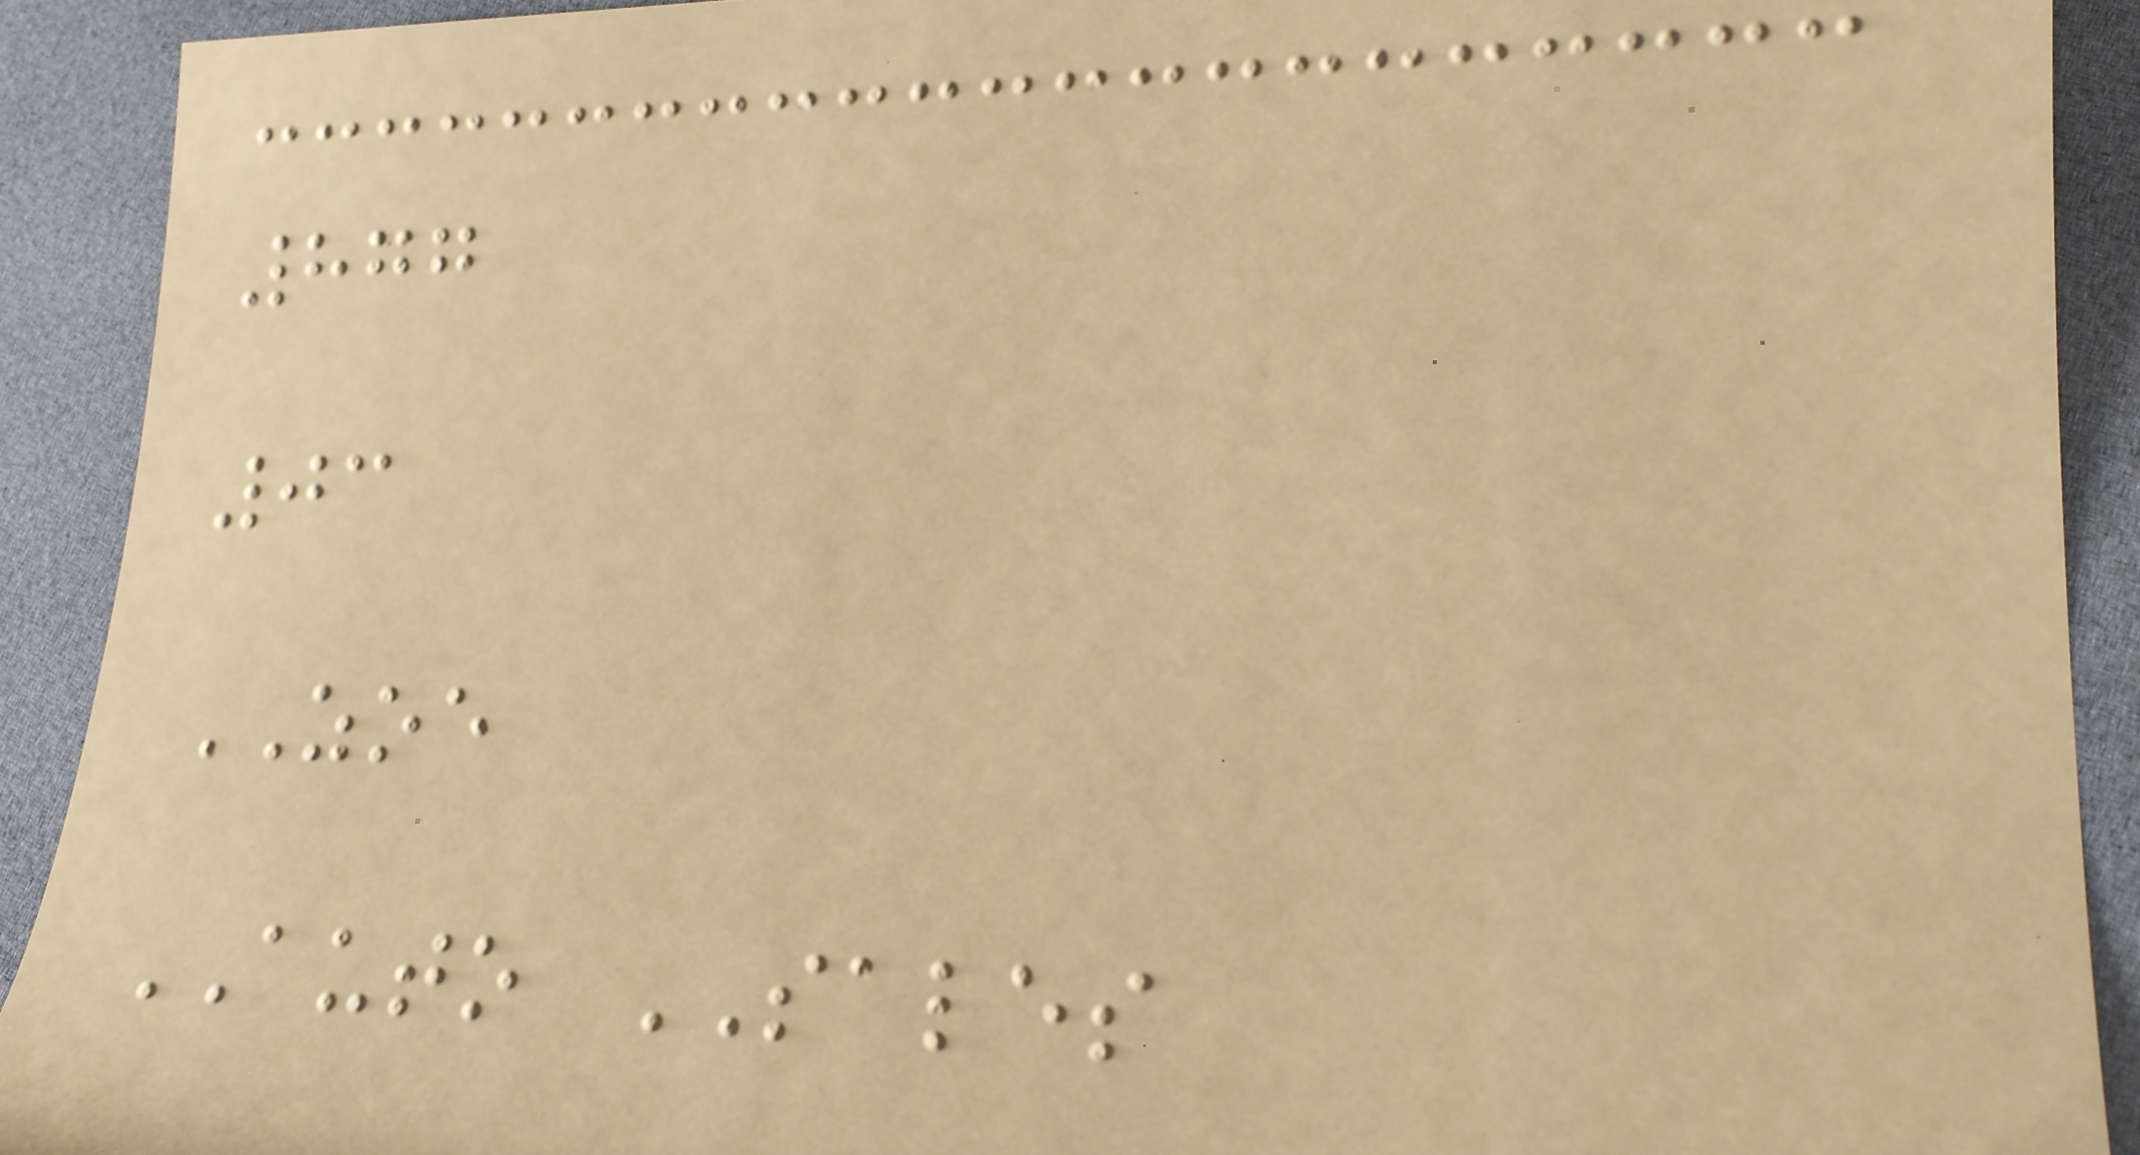877
03
ZOE
AUTO SALES
